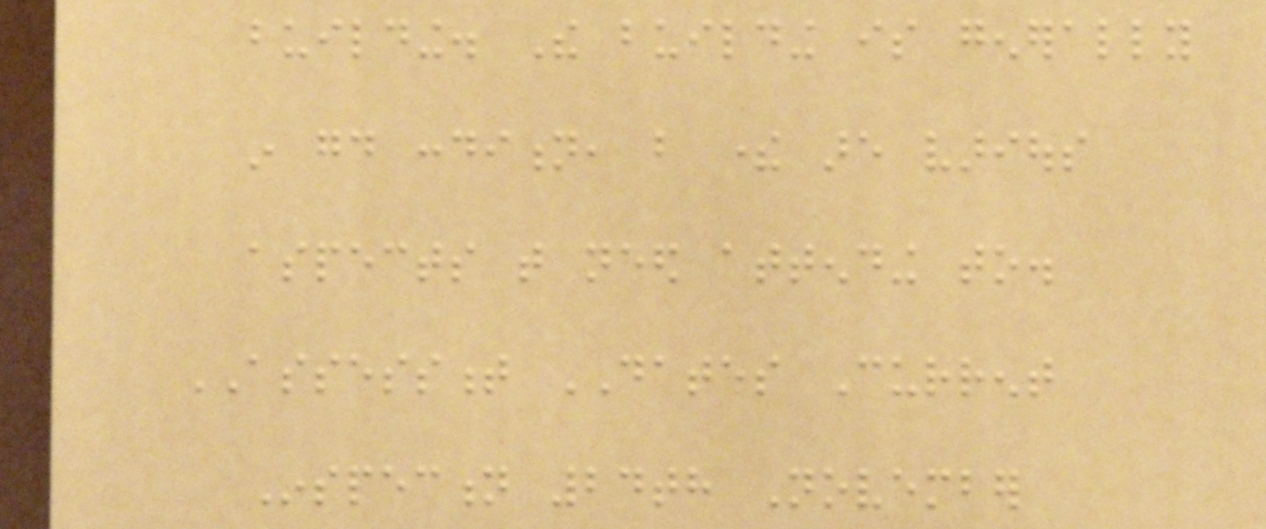building. The building is generally
in good condition, but there are various
aspects that need attending to.
ASSESSMENT DATES Current
Inspection 24th November
